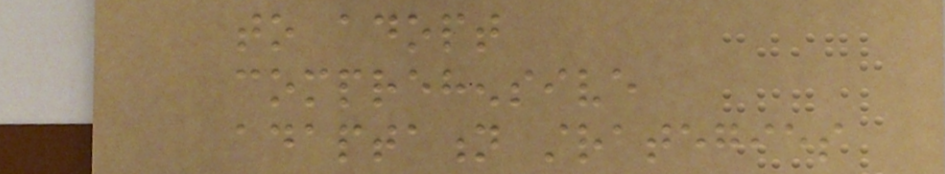to adopt
comprehensive
adaptation strategies
